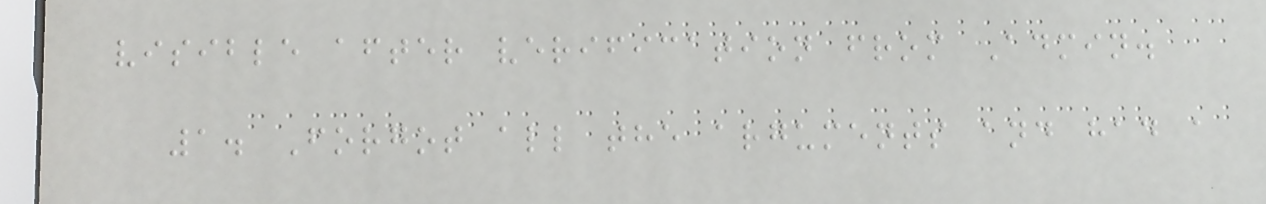visible after verification from Admin.
1. Forgot all the arguments and had a
